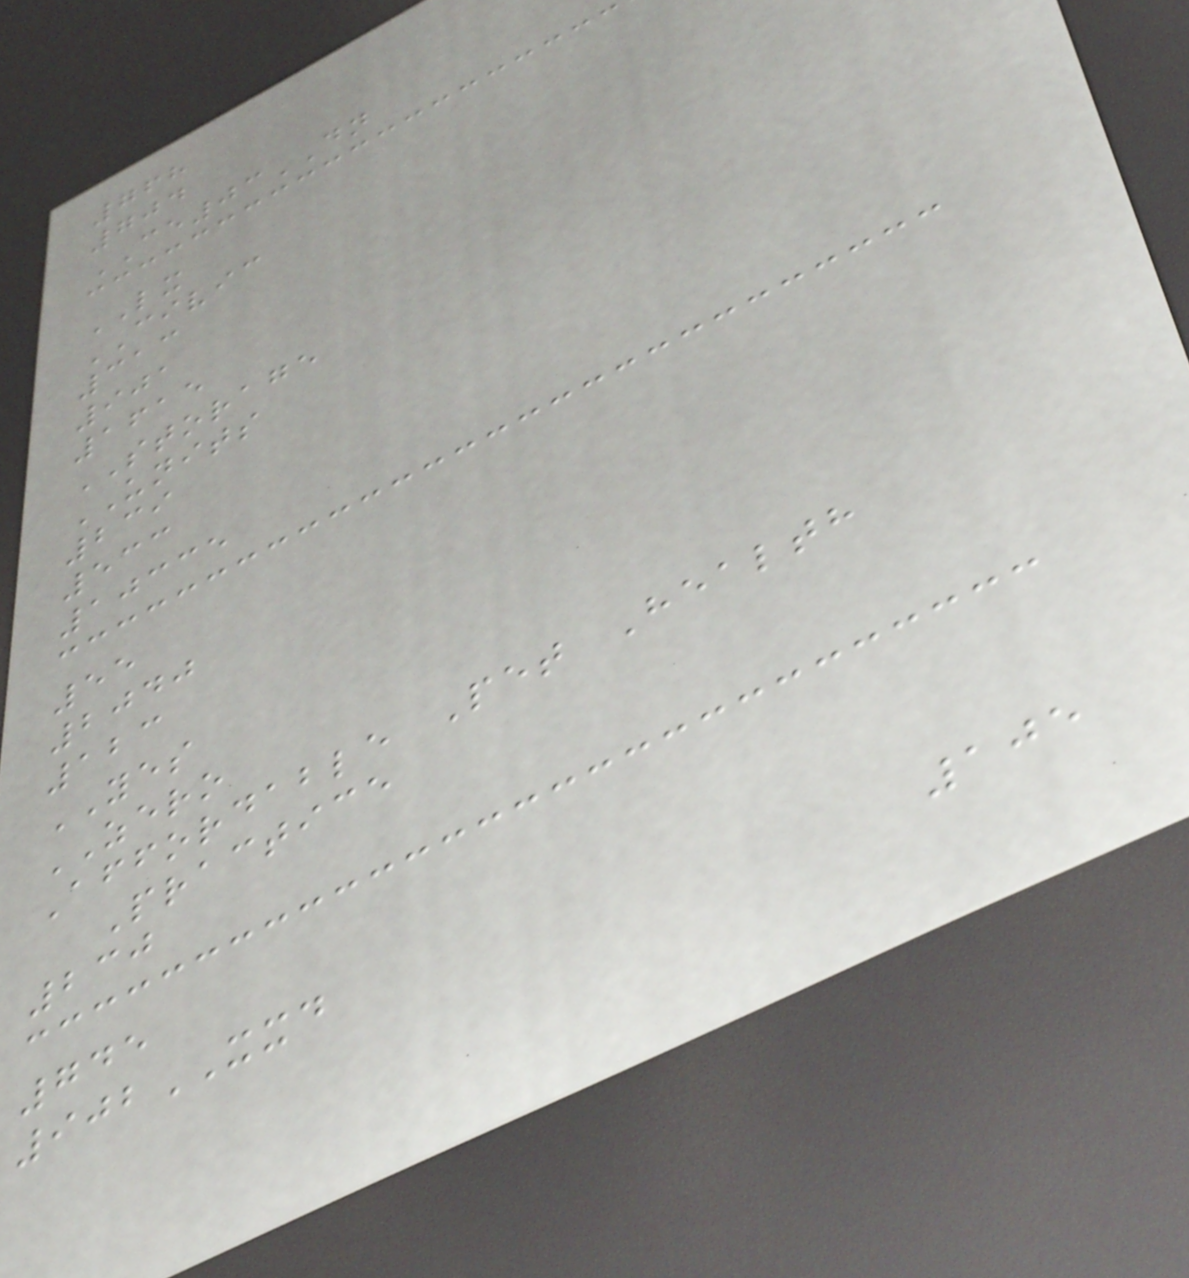768
704
CE03DN
LX
CIVIC
313
901
1615
STORAGE
UNITS
239
533
10335
55
2040
123
YES
ZERO
Affordable Pet Health
Practice
230
745
902XXD
105
